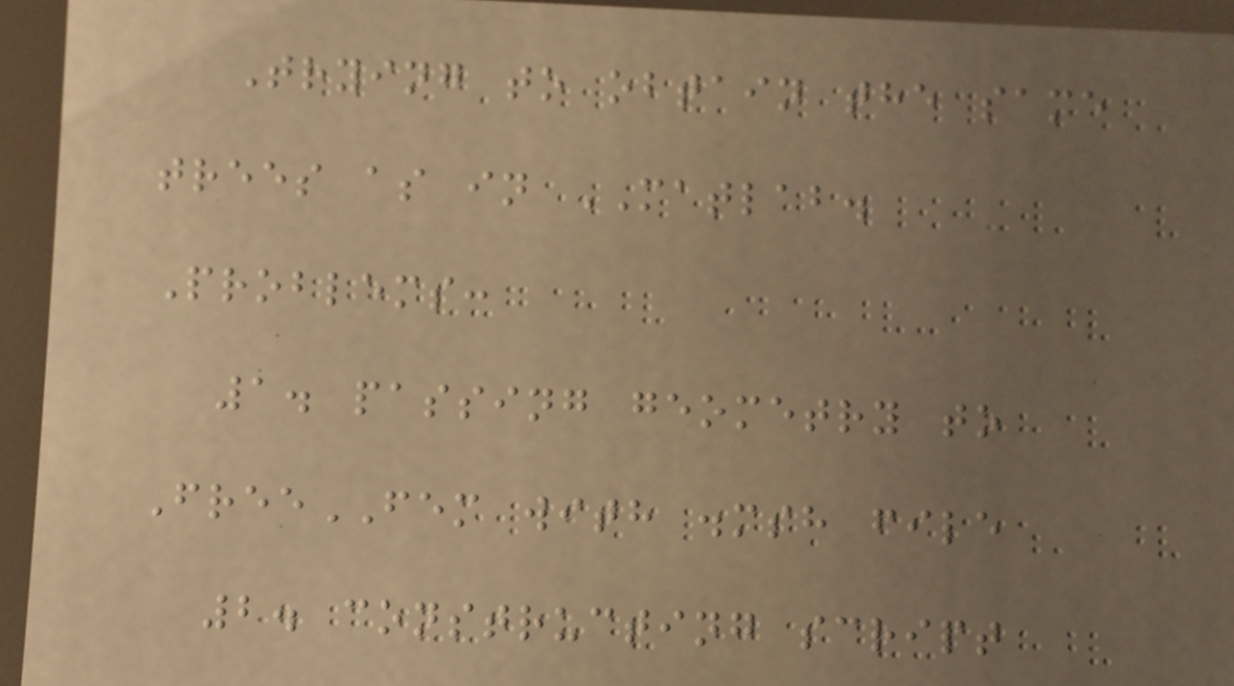Trying to obtain the same
trees as in MATLAB.
Problems:
1. passing geometry to
FreeFEM with .msh file
2. constructing script
